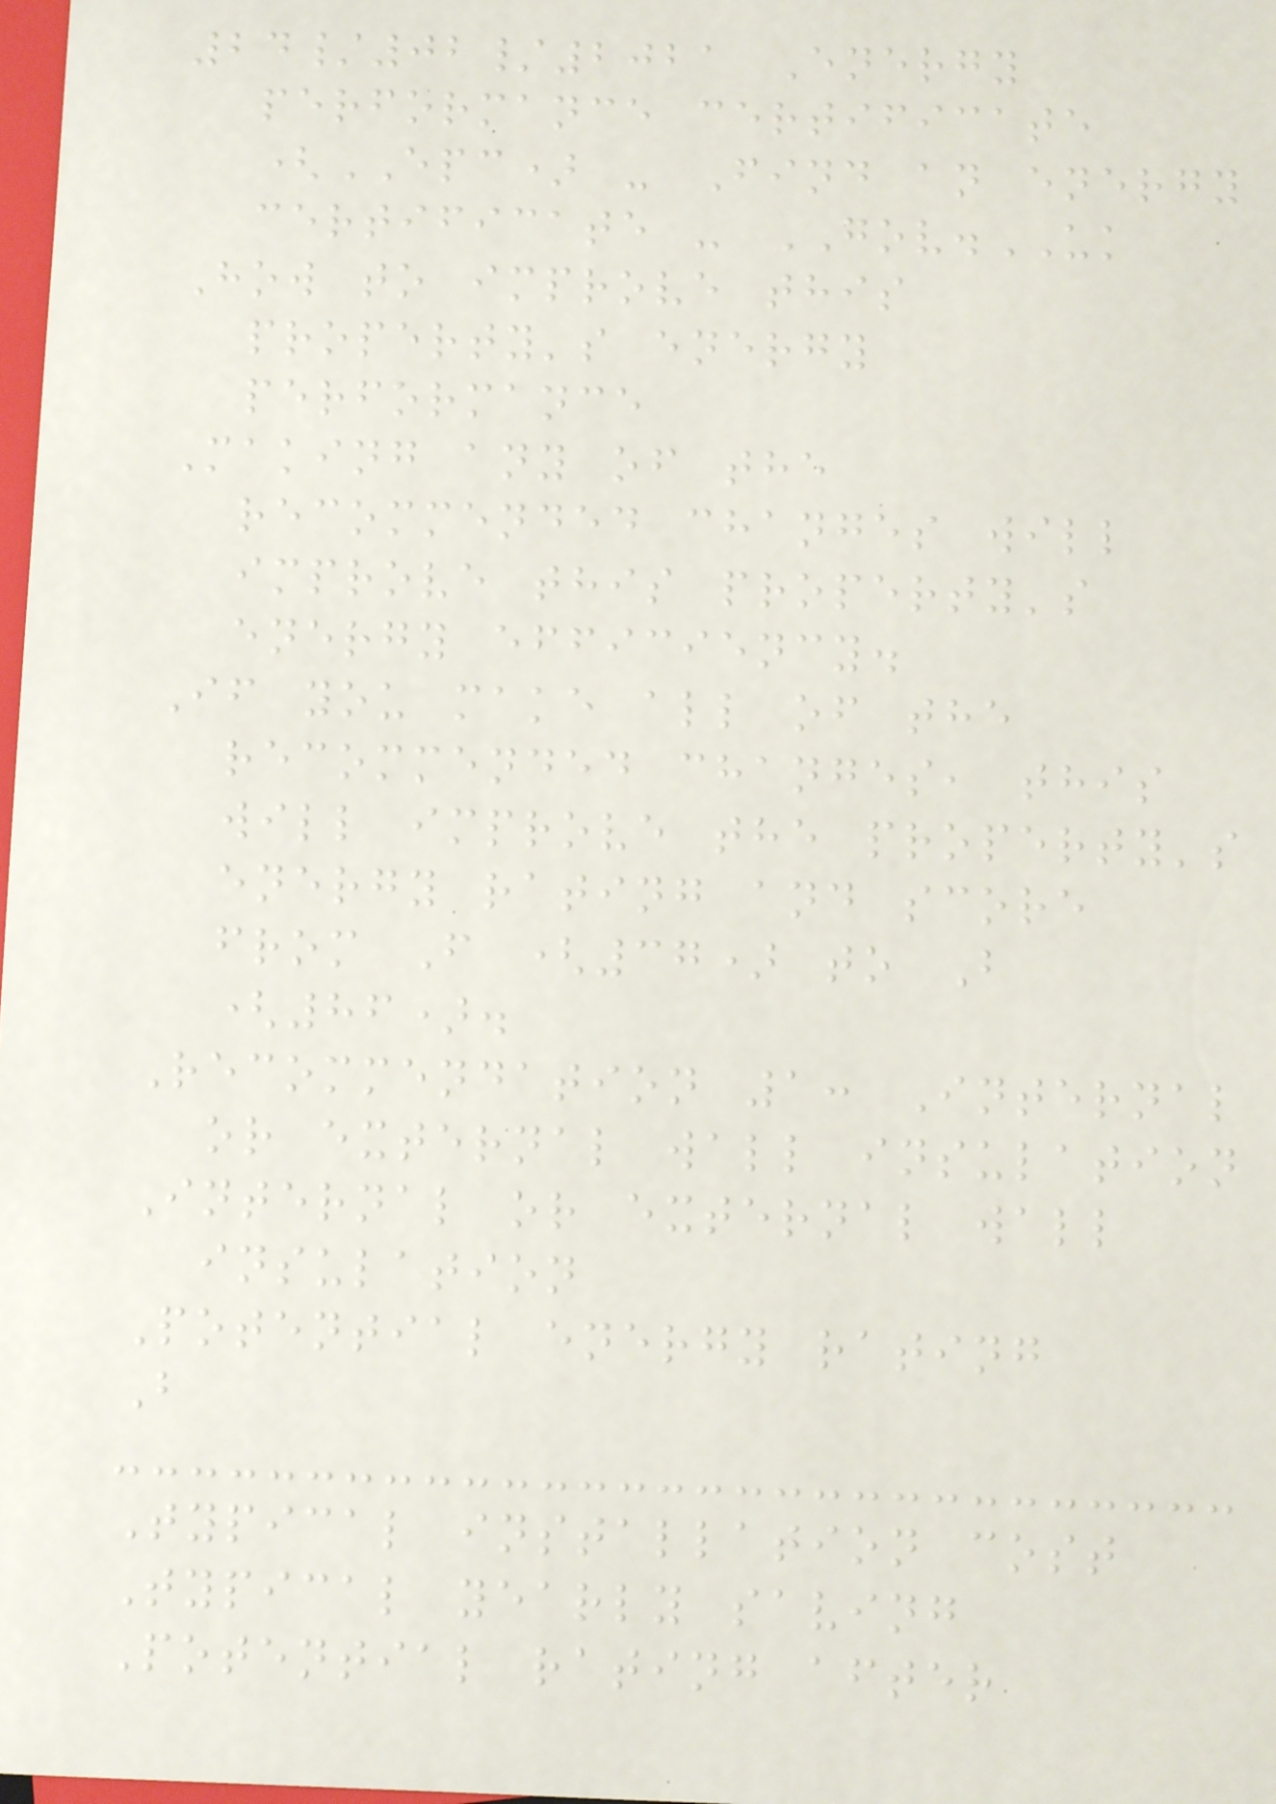24/02/2021 Energy
performance certificate
(EPC) - Find an energy
certificate - GOV.UK
How to improve this
property's energy
performance
Making any of the
recommended changes will
improve this property's
energy efficiency.
If you make all of the
recommended changes, this
will improve the property's
energy rating and score
from F (37) to B
(86).
Recommendation 1: Internal
or external wall insulation
Internal or external wall
insulation
Potential energy rating
B
Typical installation cost
Typical yearly saving
Potential rating after
